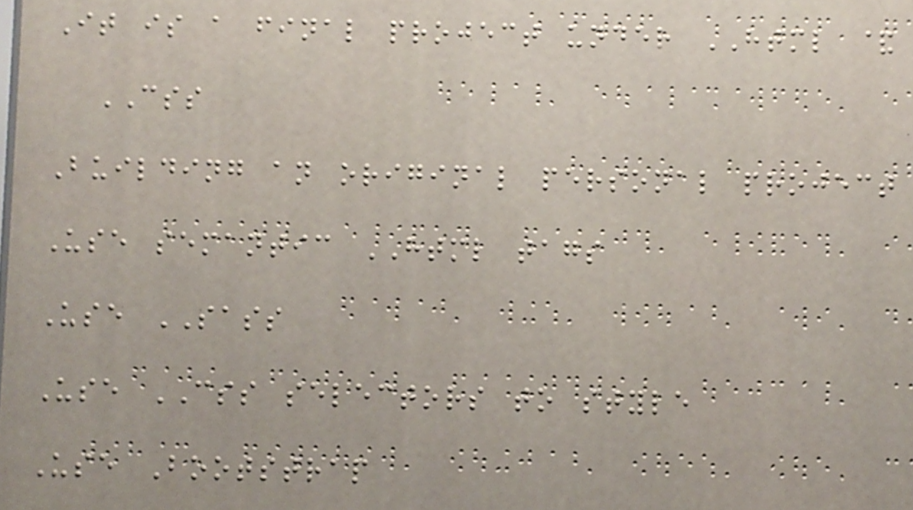It is a final project under HTML &
CSS
Building an original personal project
Use semantic HTML tags
Use SASS
Use CSS selectors to style
Use Bootstrap
